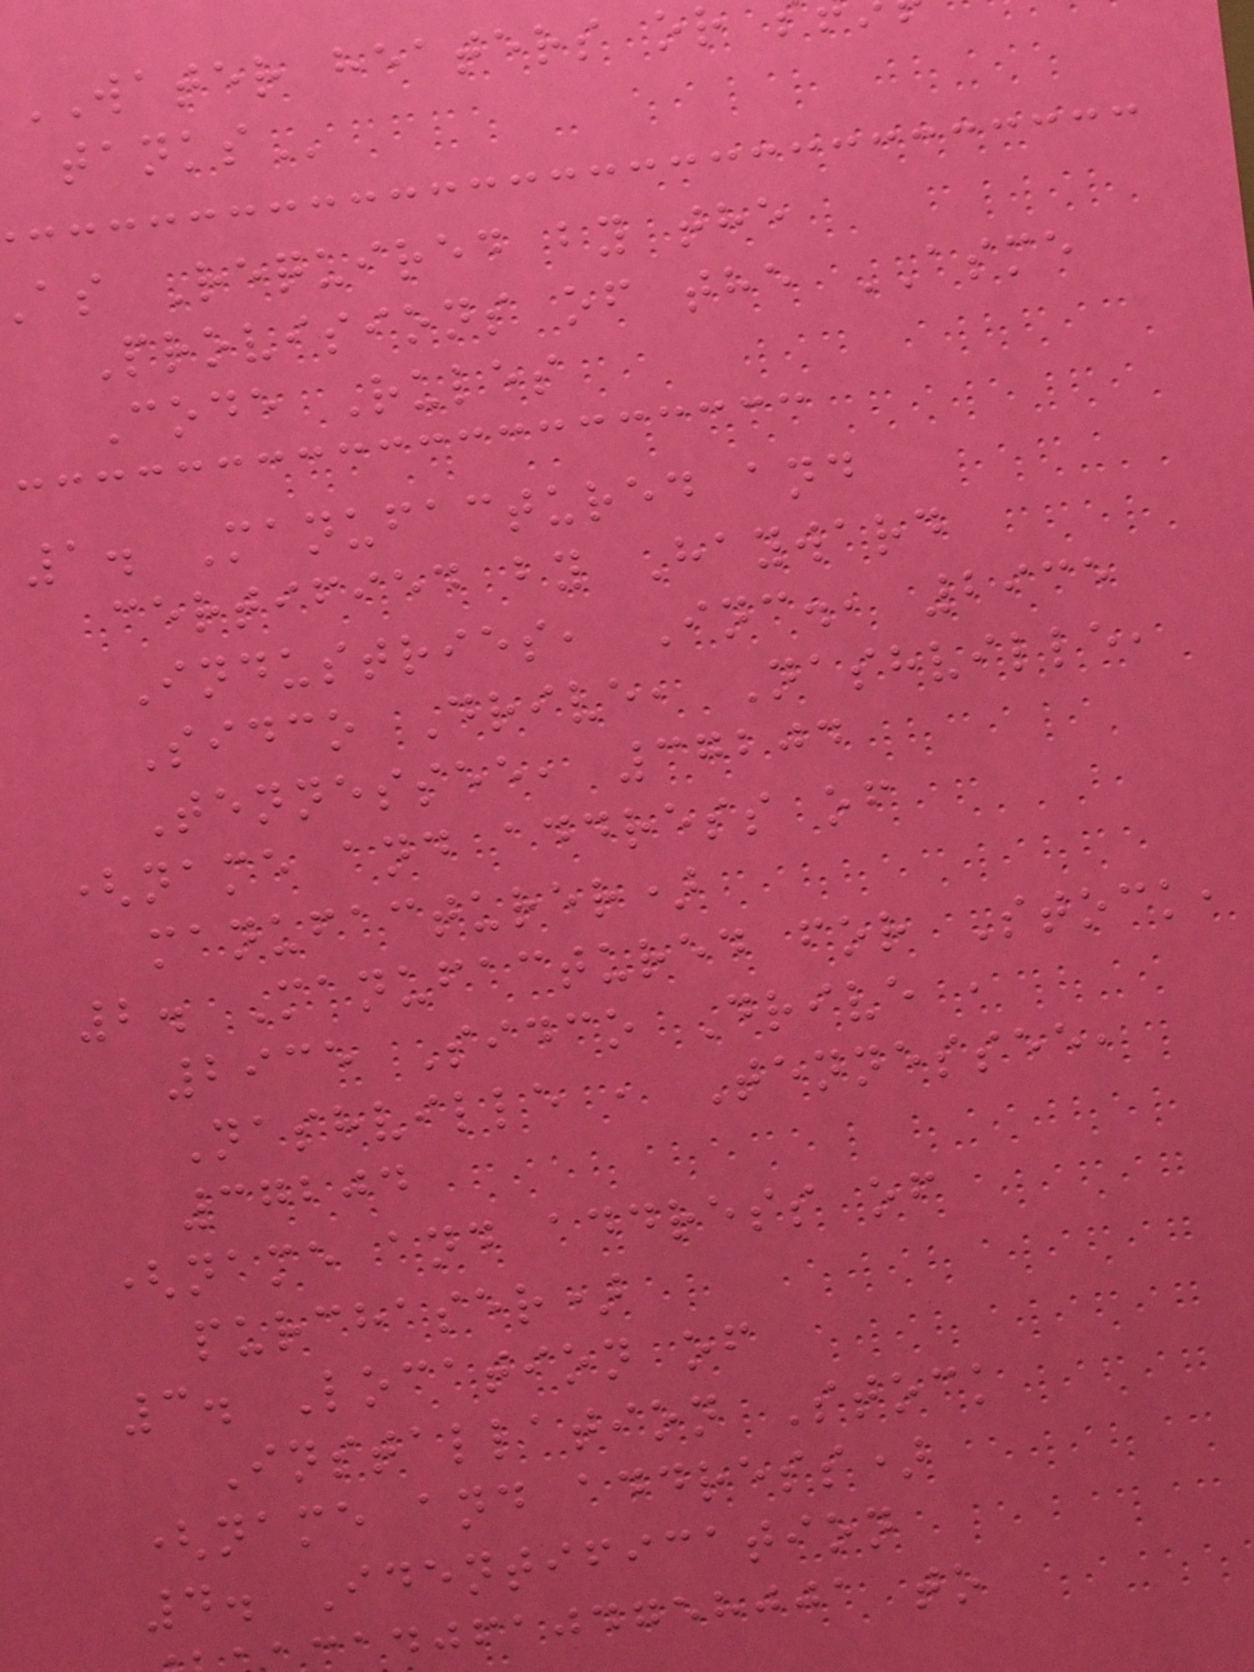WATER heaters or
as Required by the
Provisions of the ASME
Code Rules
1. Manufactured and
certified by Hayward
Industries, Inc., 2935
Sidco Drive, Nashville,
Tennessee, 37204
(name and address of
manufacturer)
2. Manufactured for Stock,
2935 Sidco Drive ,
Nashville , Tennessee,
37204
(name and address of
purchaser)
3. Location of
Installation Stock
(name and address)
4. Identification
djfajdgehjja to
